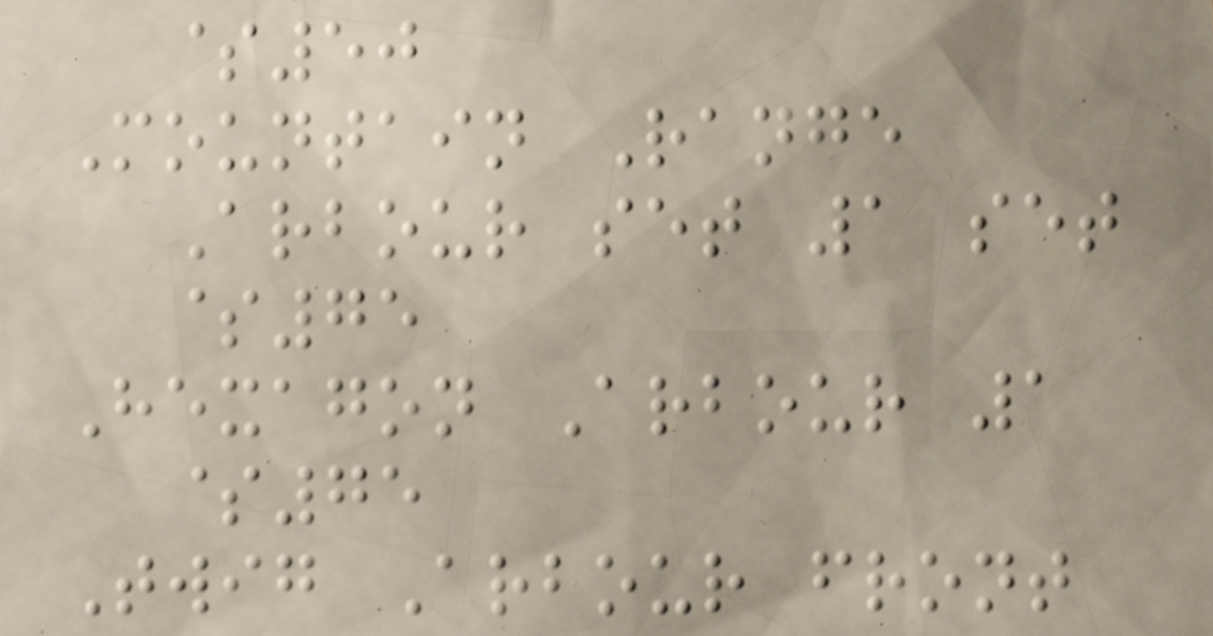$50
Mountain Range
Arbour set 1 set
$75
Hexagon Arbour 1
$75
Twig Arbour front
